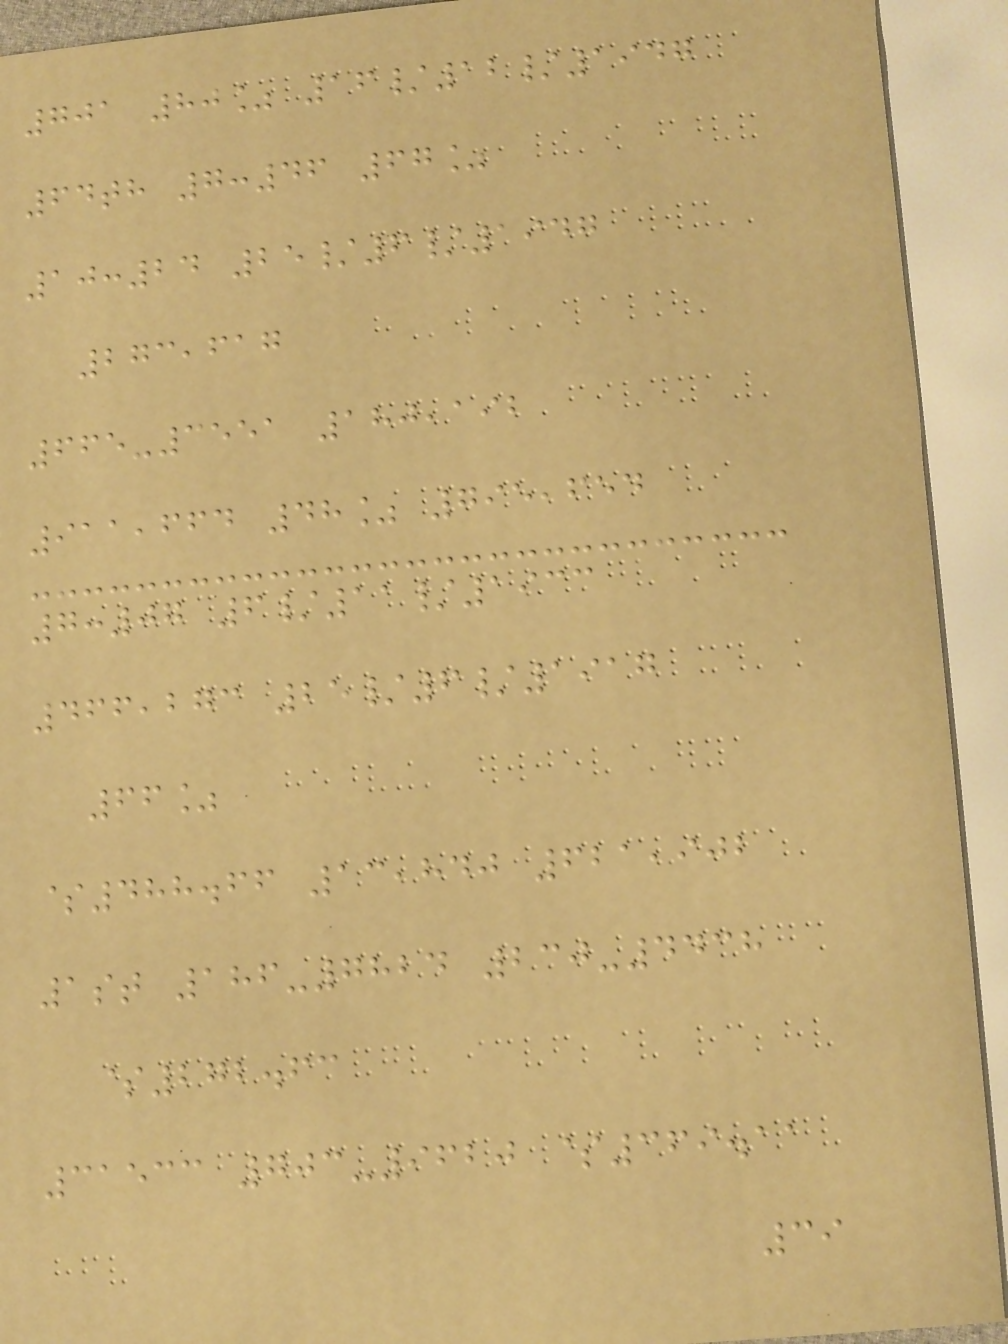701 80% 16/12/1947
64th 7:46 67%
10:24 25/6/1947
273,617
665-3551 180,192
911,664 48% 795,654
7:07 6/11/1933
466,273 25/6/1917
66%
$488.66 13,840 621,902
1st 186-7824 230-4438
$272.63
31533 703-9620 $369.11
39
